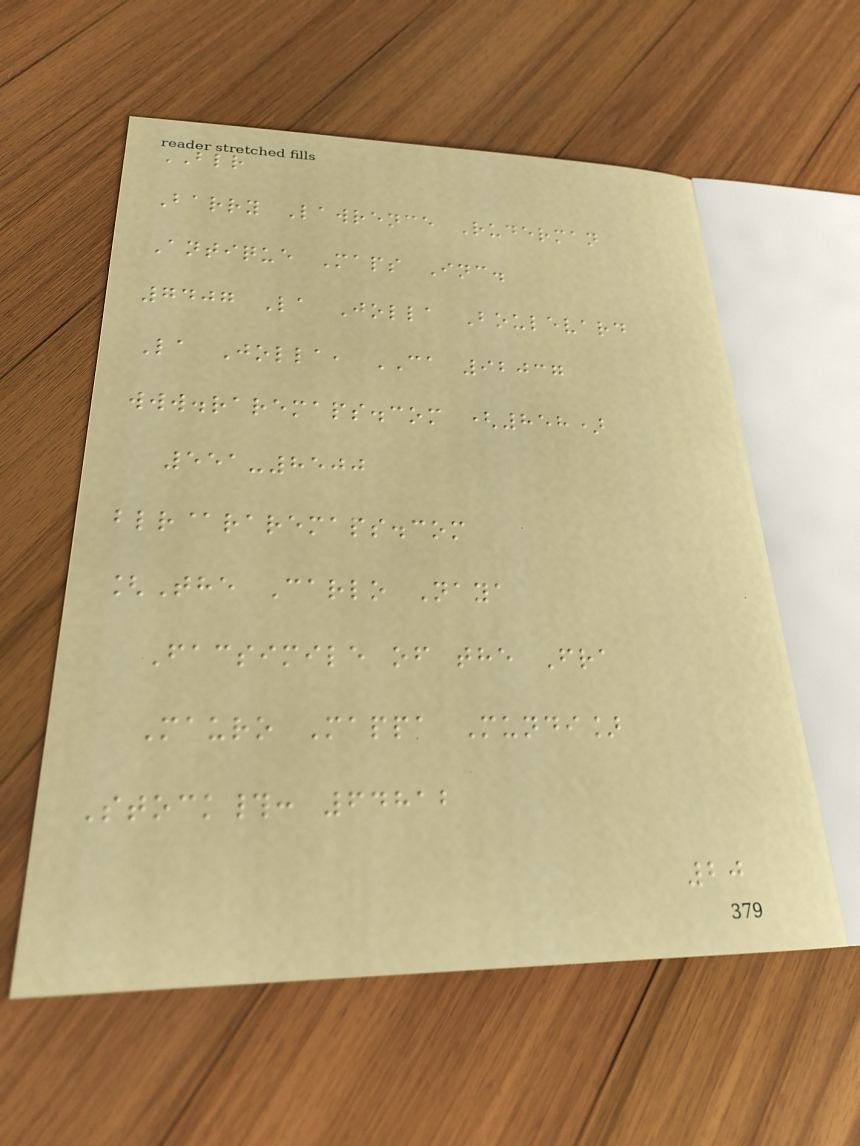BLR
Barry Lawrence Ruderman
Antique Maps Inc.
7407 La Jolla Boulevard
La Jolla, CA 92037
www.raremaps.com (858)
551-8500
blr@raremaps.com
[The Carlo Naya
Facsimile of the Fra
Mauro Mappa Mundi]
Stock#: 64812
20
